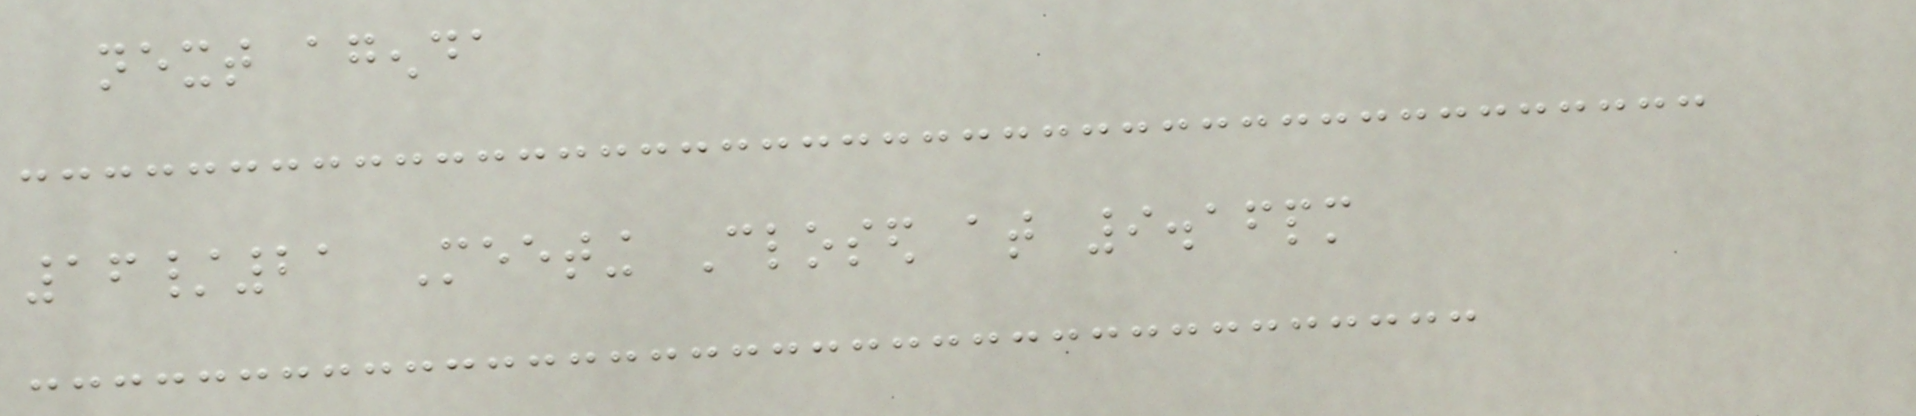next agenda
16/21 Meeting Closed at 9.16pm
